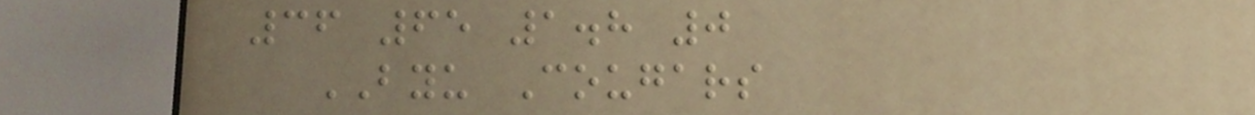36 65 1.8 0
BYU Cougars
